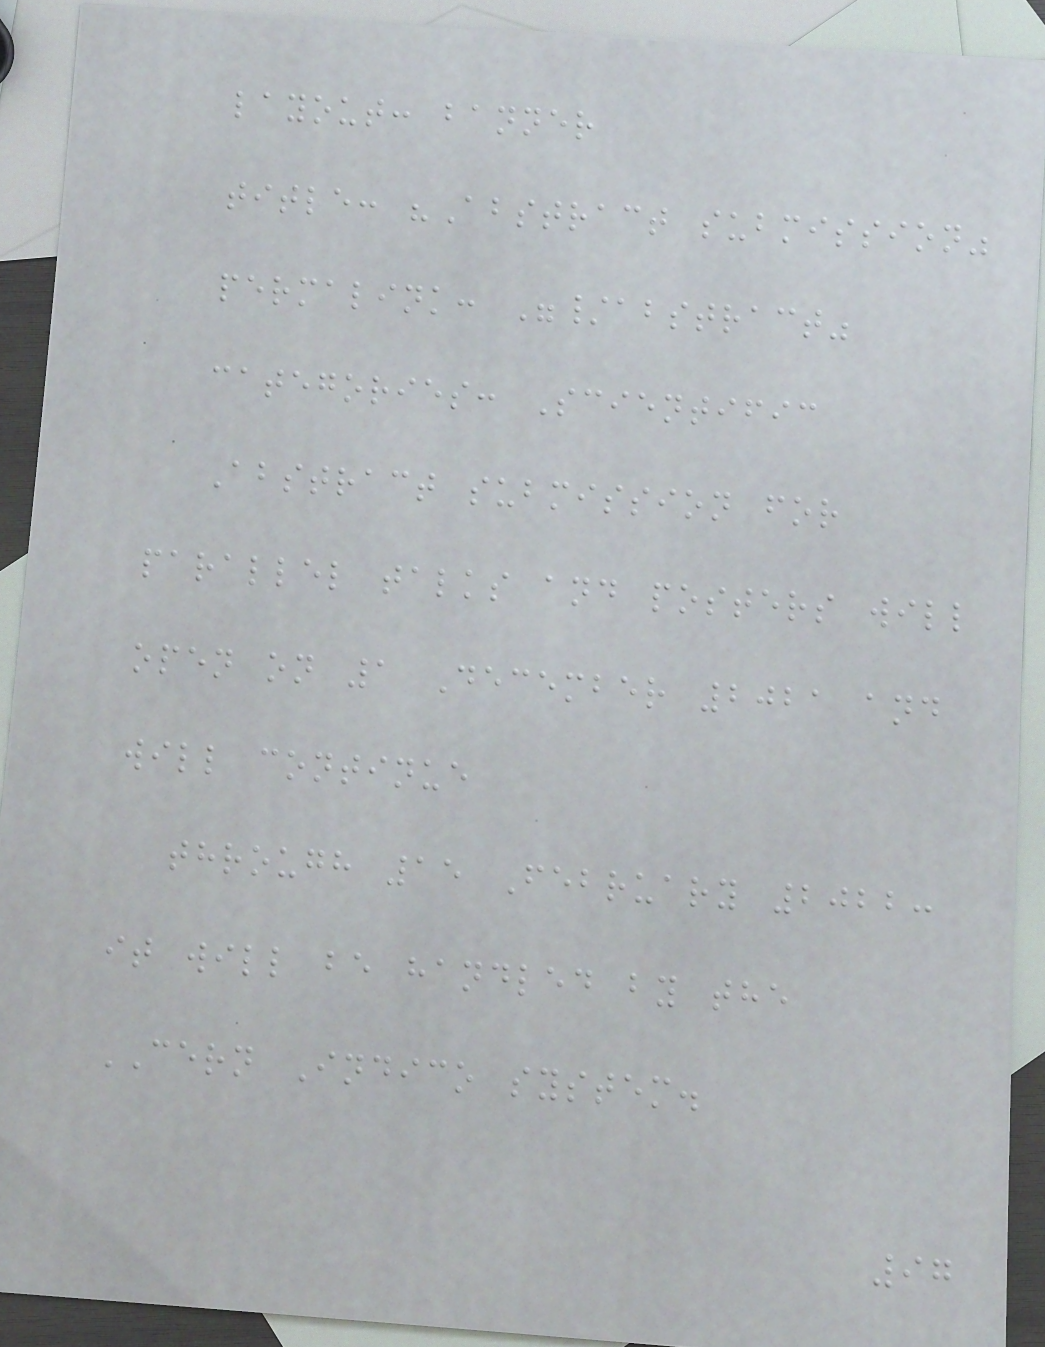layout: banner
title: "Abstract submission"
permalink: "/abstract"
categories: Scientific
Abstract submission for
parallel talks and posters will
open on 1 December 2021 and
will continue
through 15 February 2022:
it will be handled by the
CERN Indico system.
97
